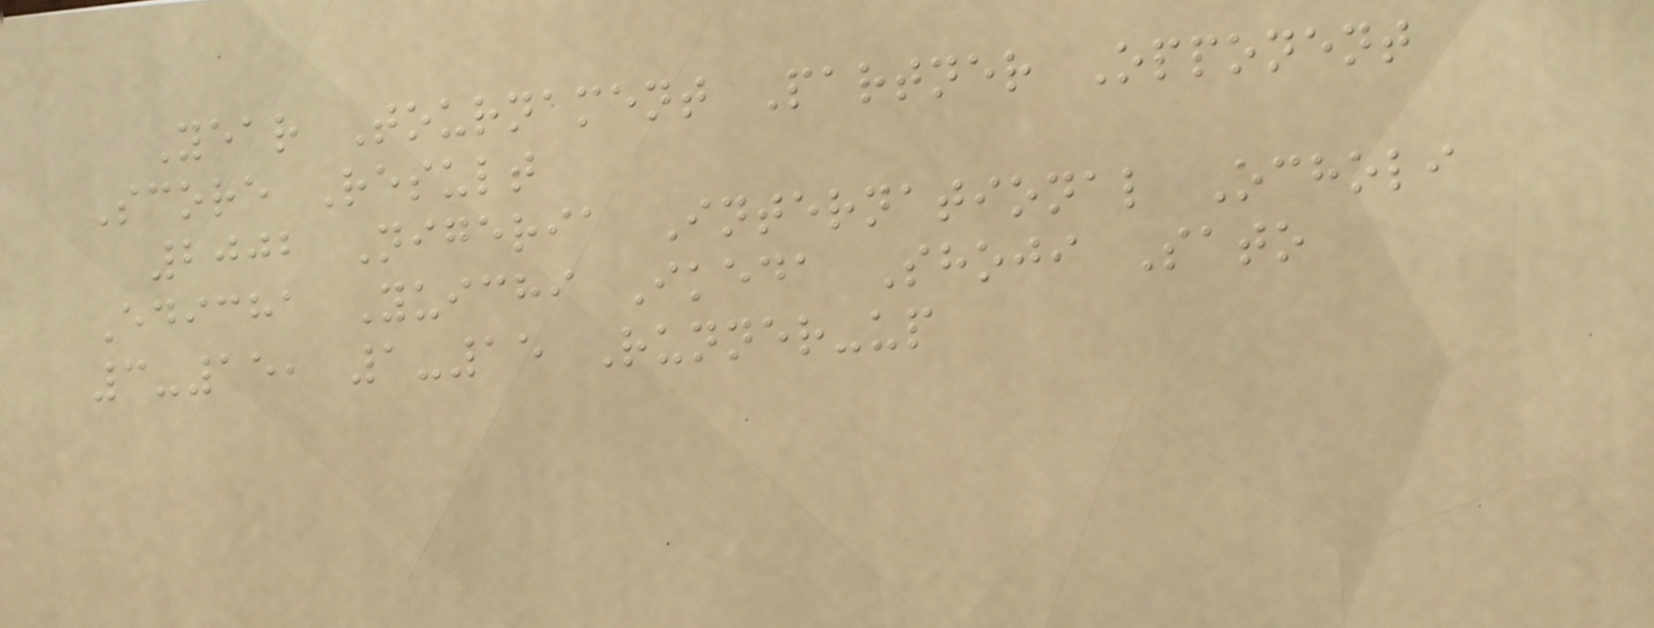Year Tournament Partner Opponent
Score Result
2002 Nigeria International Ocholi
Edicha Yuichi Ikeda Shoji Sato
3-15, 1-15 Runner-up
